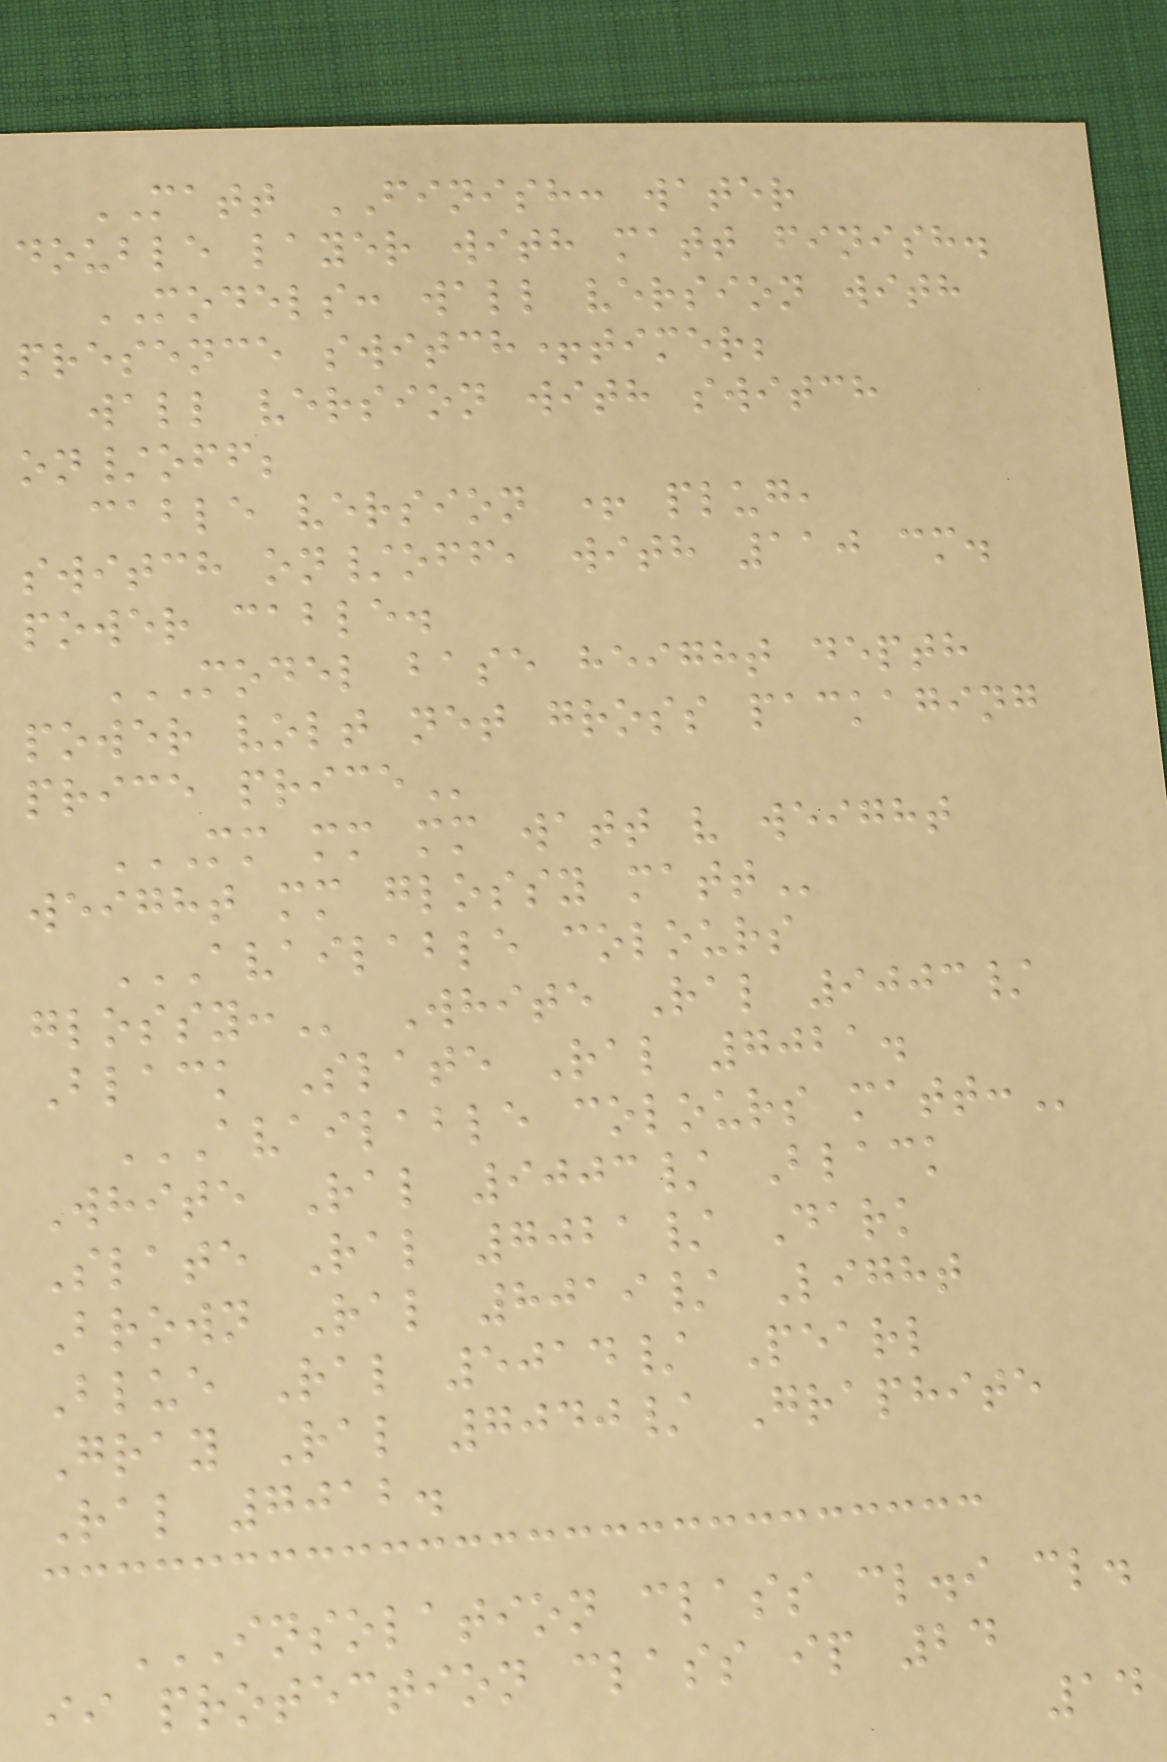MATT FINISH: water
double layer with matt finish.
MODELS: wall version with
presence switch+timer;
wall version with switch
on/off;
cable version + plug,
switch on/off, with 110 cm.
power cable.
MODEL BASE HEIGHT DEPTH
POWER VOLT NET GROSS PACKAGING
PRICE PRICE
MM MM MM WATT V WEIGHT
WEIGHT MM GLOSSY MATT
AVAILABLE COLOURS
GLOSSY: White Ral 9003/
Black Slate Ral 7021.
AVAILABLE COLOURS MATT:
White Ral 9003/ Black
Slate Ral 7021/ Dark
Brown Ral 8019/ Light
Blue Ral 5014/ Pearl
Gray Ral 7040/ Graphite
Ral 7012.
INSOLATION CLASS CL.I CL.
II PROTECTION CLASS IP 24
14
